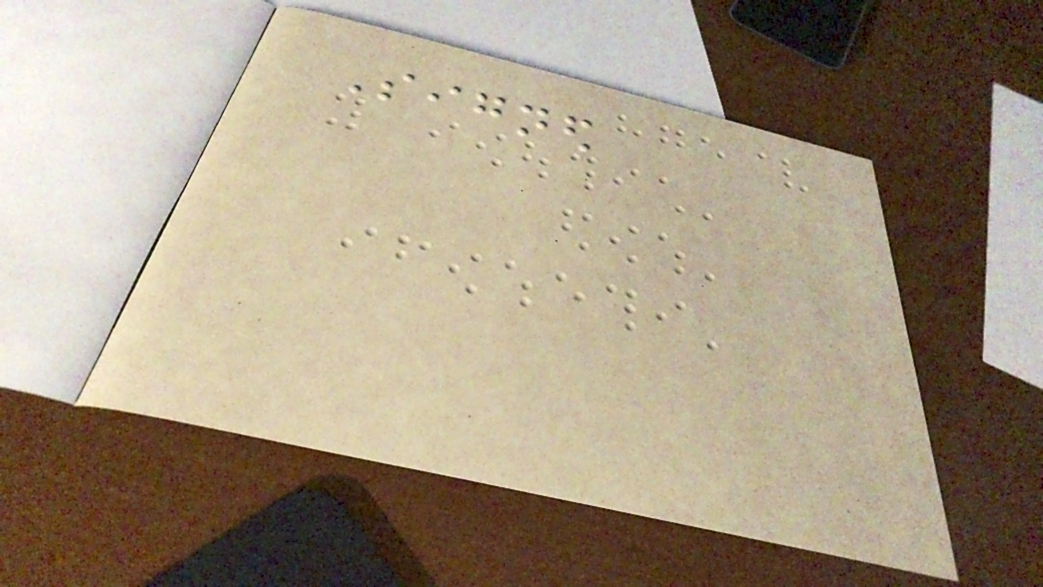Signed
